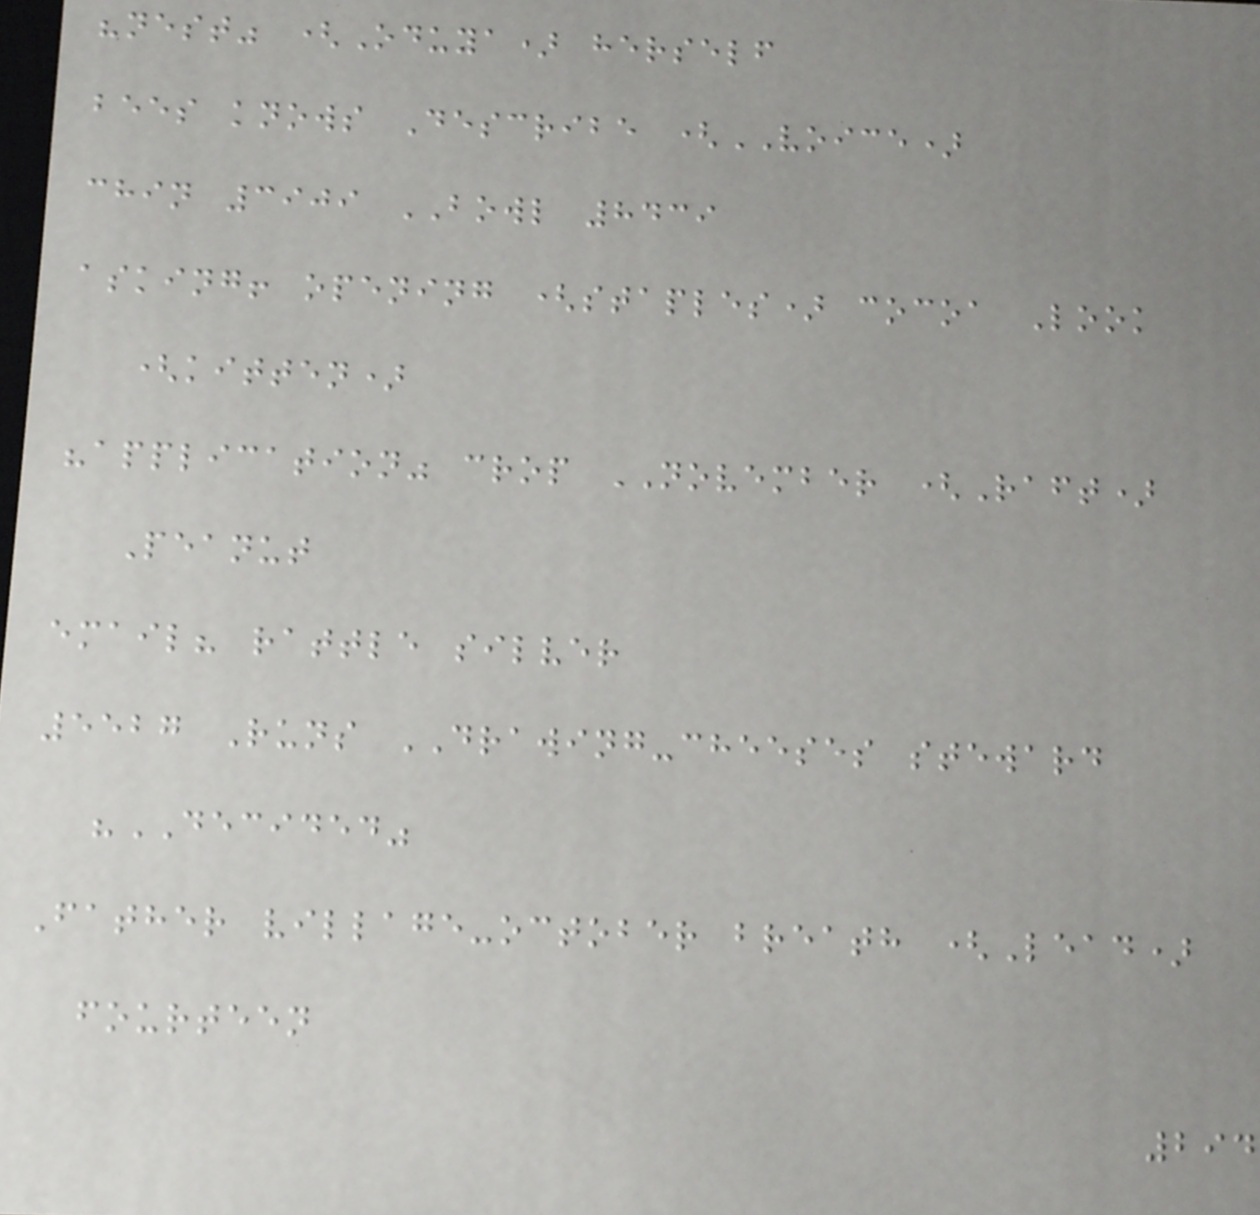"nest" (Oduya) herself
bees knows Describe (VOICE)
chin 3909 BOWL 8439
asking! opening (staples) cocoa Look
(kitten)
"application" crop NOVEMBER (Raft)
Peanut
email? rattle silver
5527 Runs DRAWING-cheeses steward
"DECIDED"
Father village-october breath (Lead)
fourteen
294
